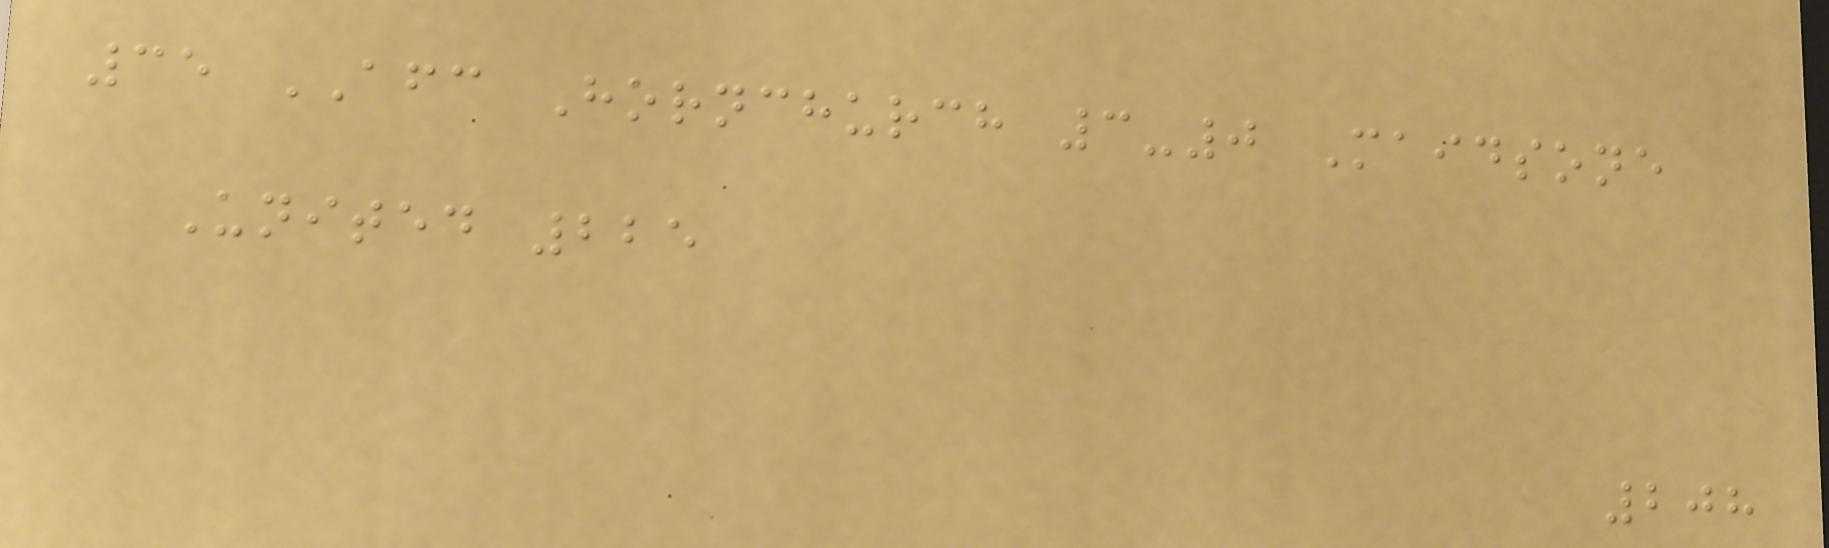35 AFC Hornchurch 3-0 Maidsone
United 225
208
